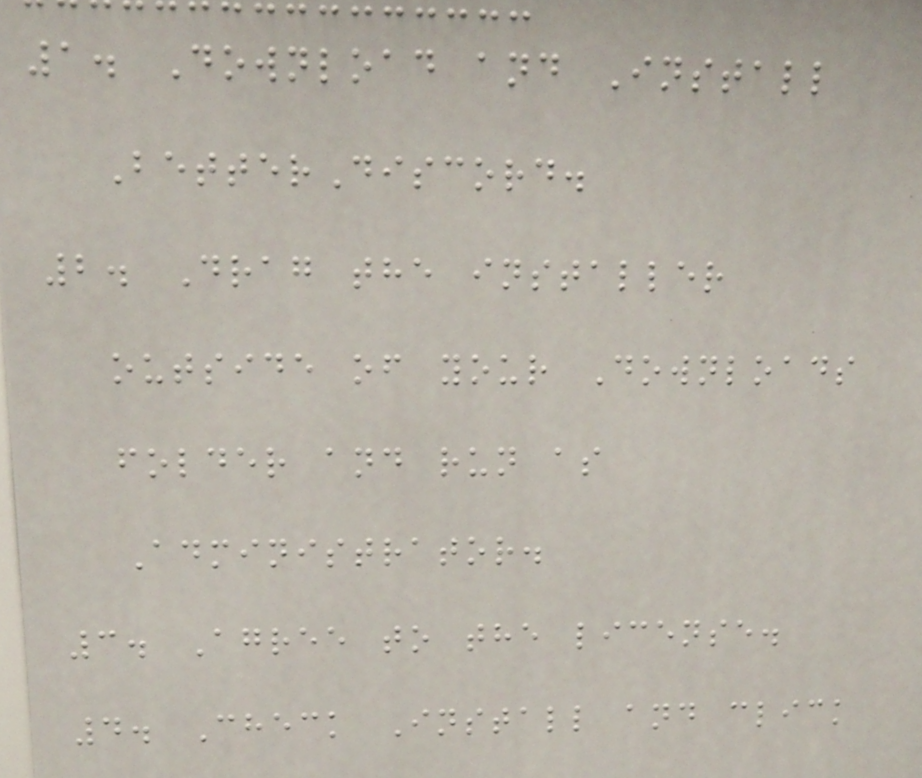1. Download and Install
BetterDiscord.
2. Drag the installer
outside of your Downloads
folder and run as
Administrator.
3. Agree to the license.
4. Check Install and click
